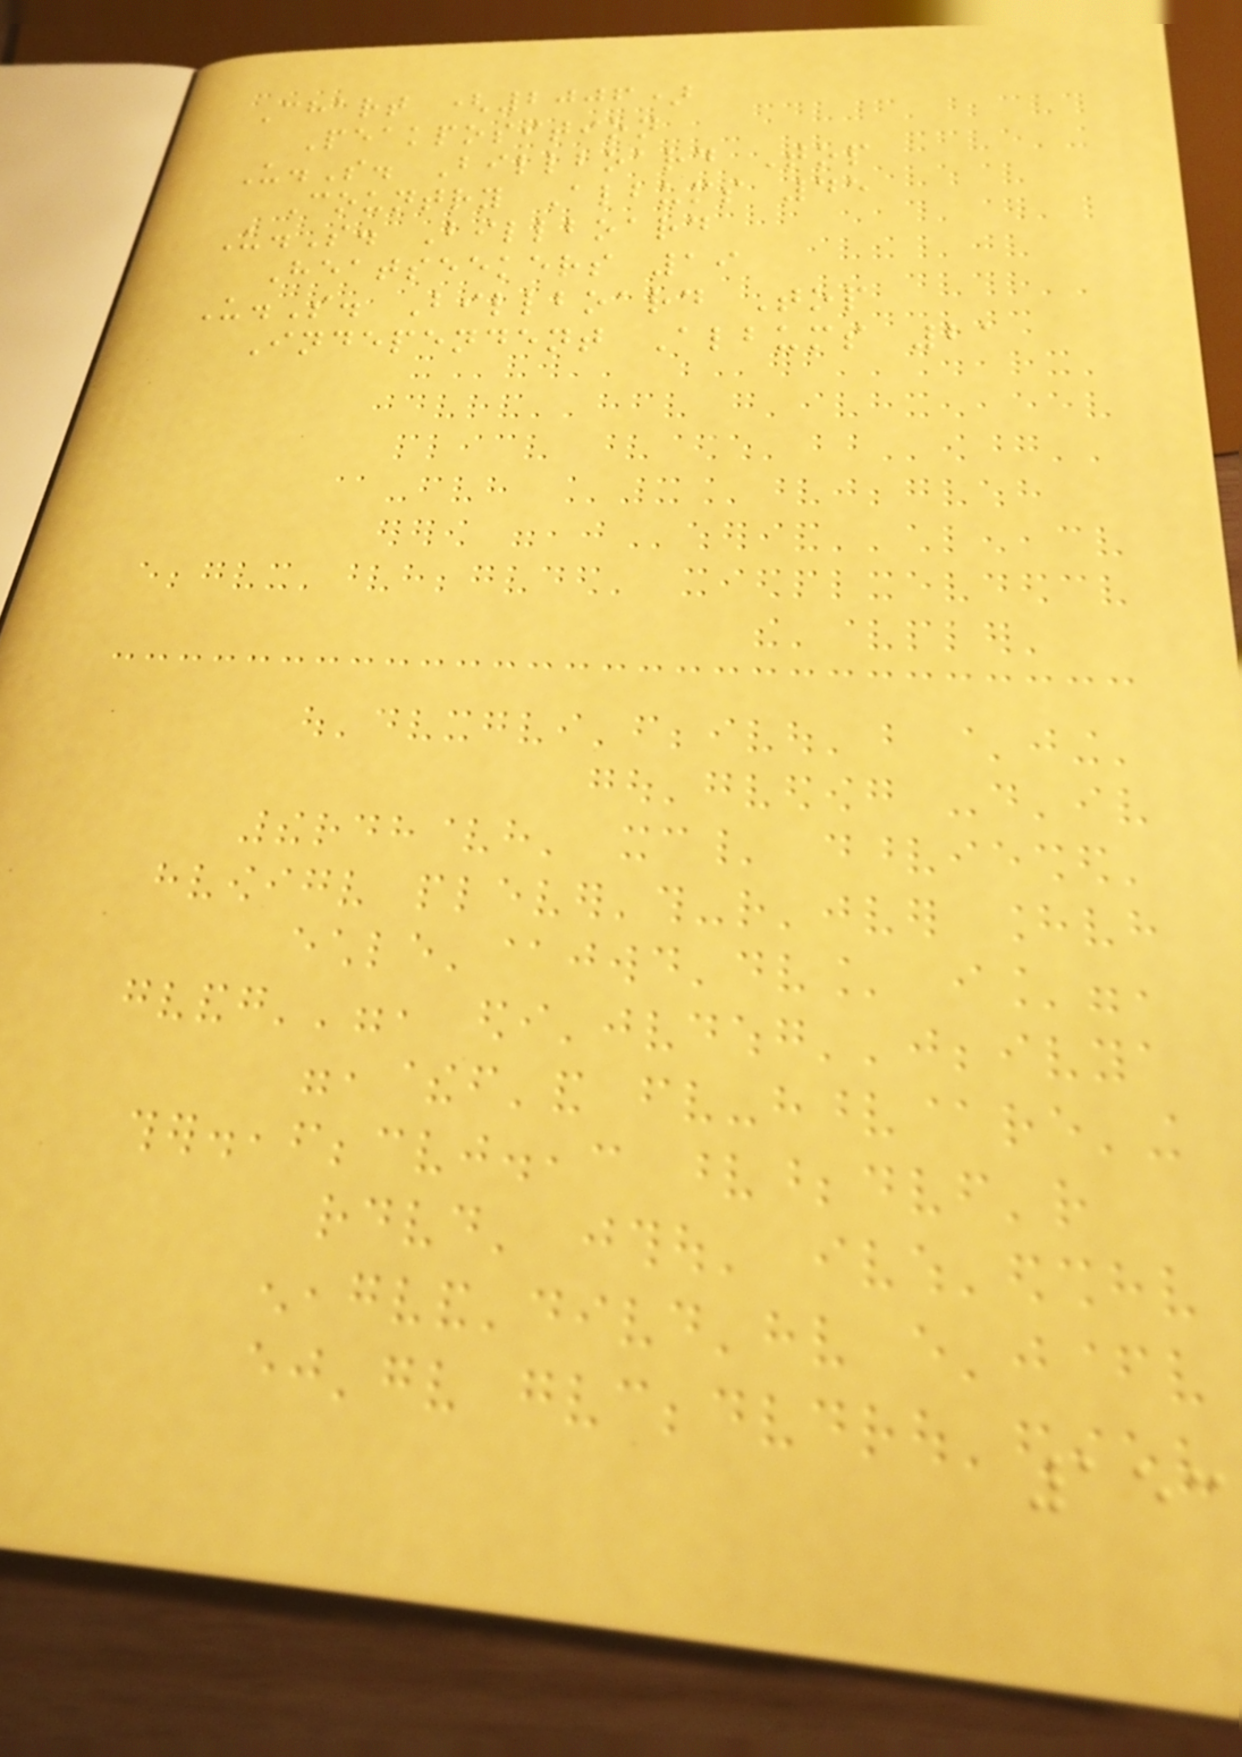Chart (2006)
Peakposition
U.S. Billboard Top
Country Albums 45
U.S. Billboard
Heatseekers 19
U.S. Billboard Top
Independent Albums 21
153
